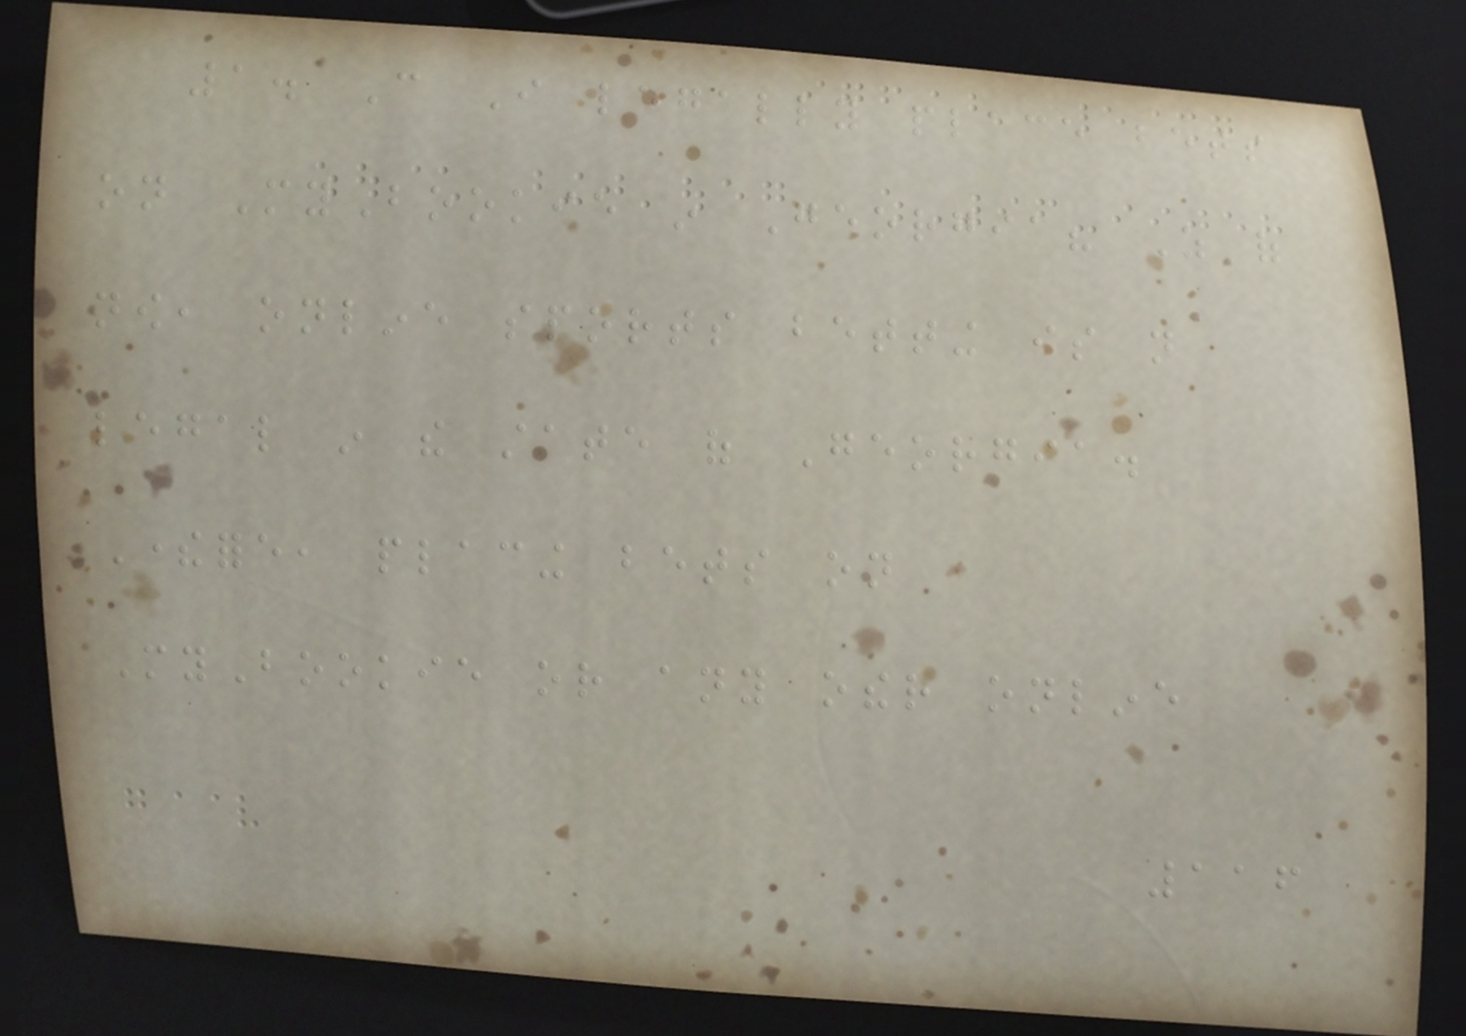1. Can I legally place bets
on MyBookie in Georgia? As of
now, online sports betting is not
legal in the state of Georgia.
Therefore, placing bets on
MyBookie or any other online
116
